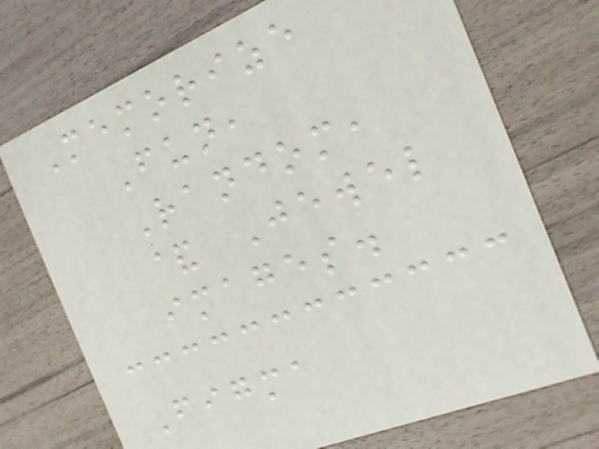Memorize
Fun,
Random,
& Jewel
images.
Figma
